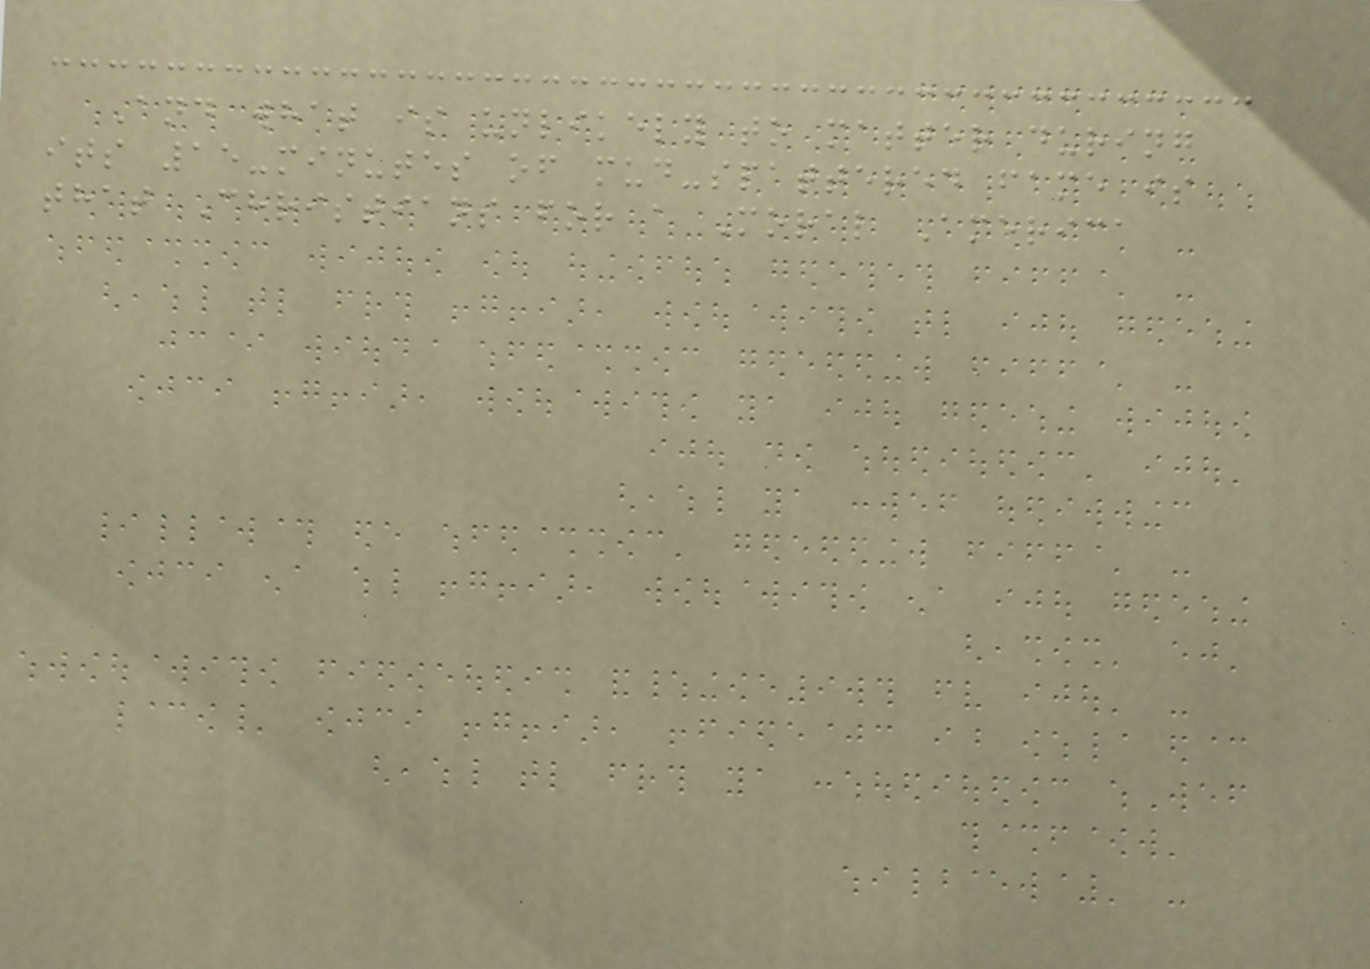And what is unlikely to matter during
its 15-minutes of mud-spattered fame is
that Christians for a Moral America
